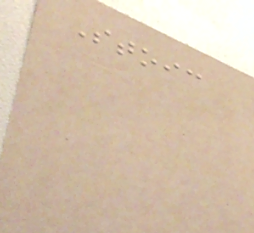Stoic
